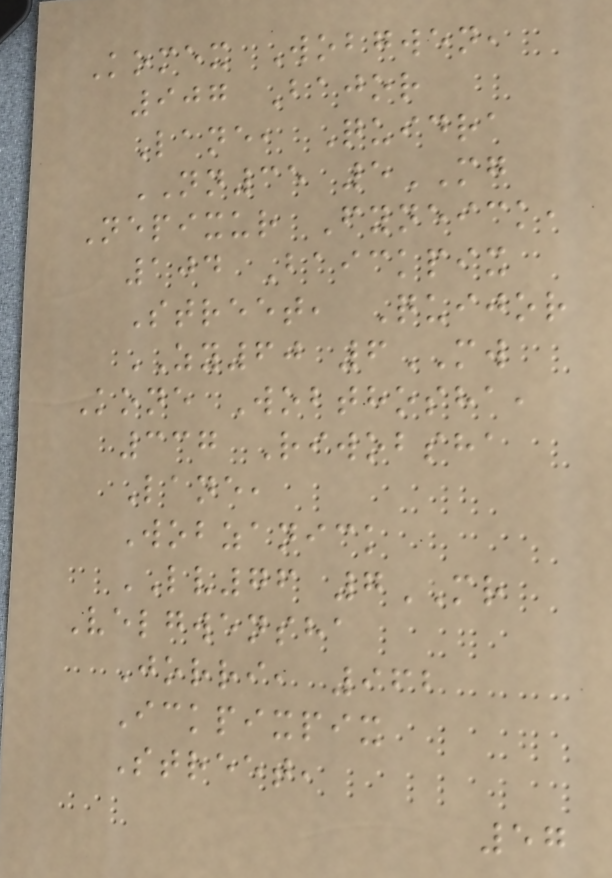Komex Wobgwen,
907 Bajor
Lane, Quidra
NN35 5MG
Nepixur Fyneick,
104 Baickpix
Street, Quijor
ZY60 6MW
Kone Wobthosha,
337 Riwobsha
Lane,
Wobzanick
LV76 7MR
Velgwensha
Jorri, 962
Ickpixpix
Street,
57
